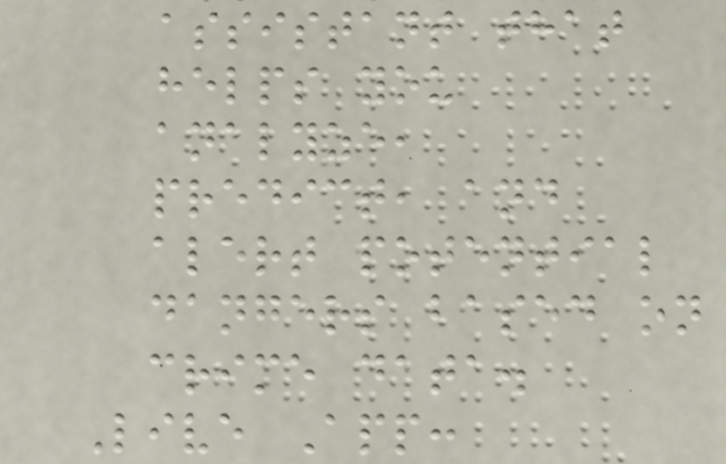assistant that
helps you
analyze,
predict, and
alert potential
dangers based on
crime data.
Live App:
